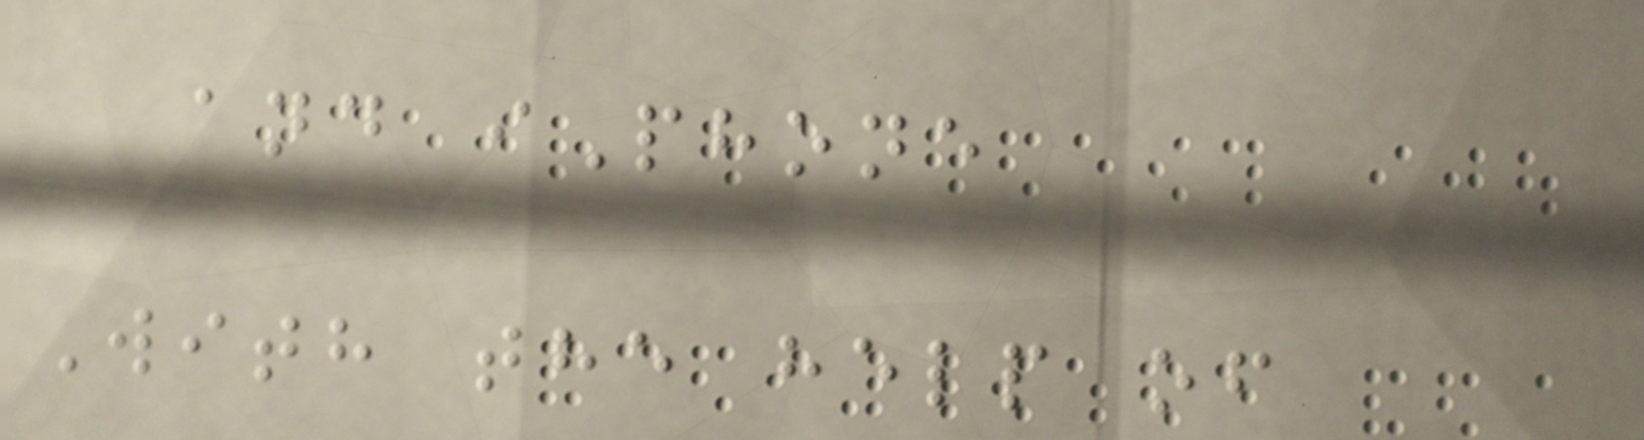and iPhone
With the help of
